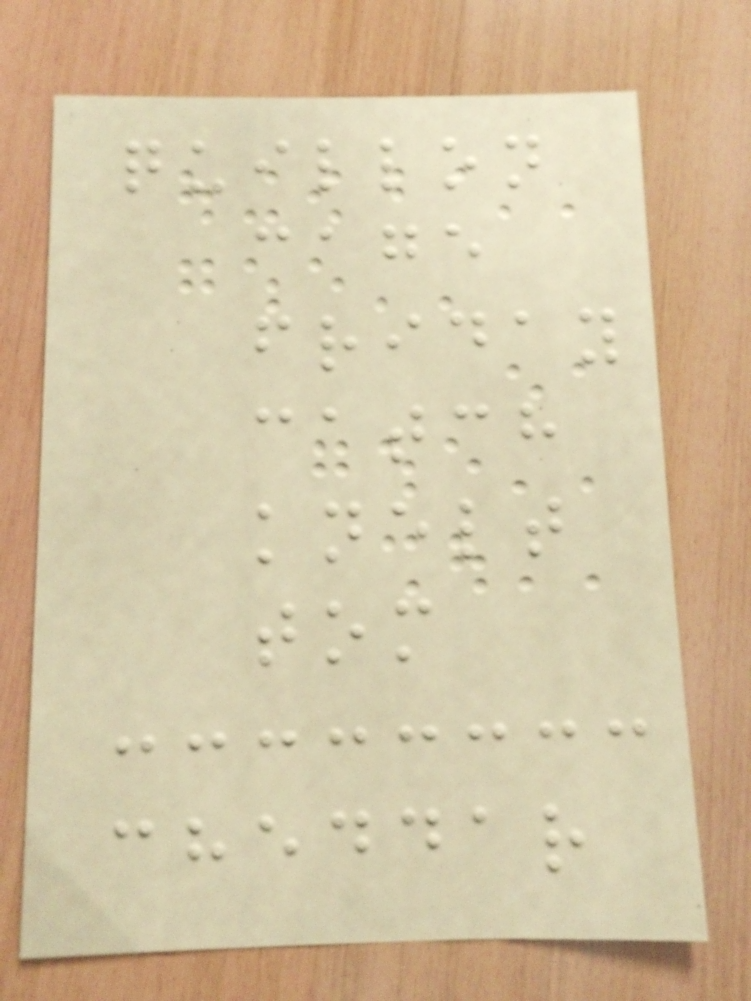quillon
cage
friday
catch
knelt
tom
cheddar
